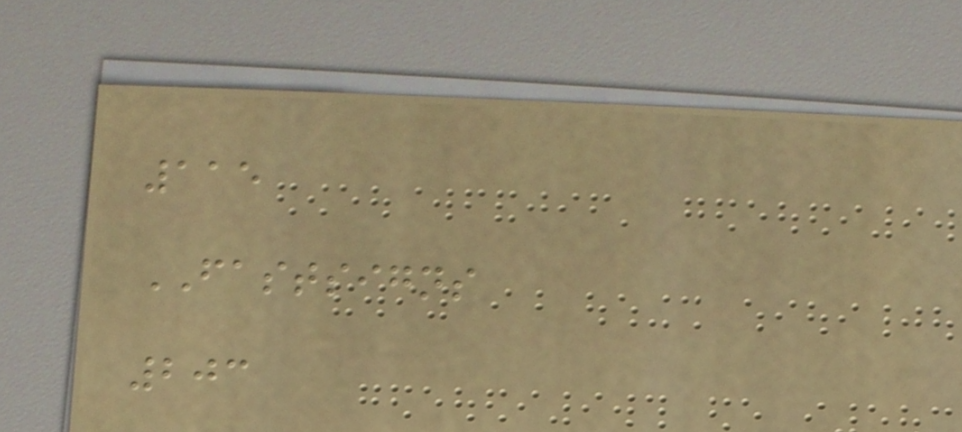115
FASTSIGNS
203
